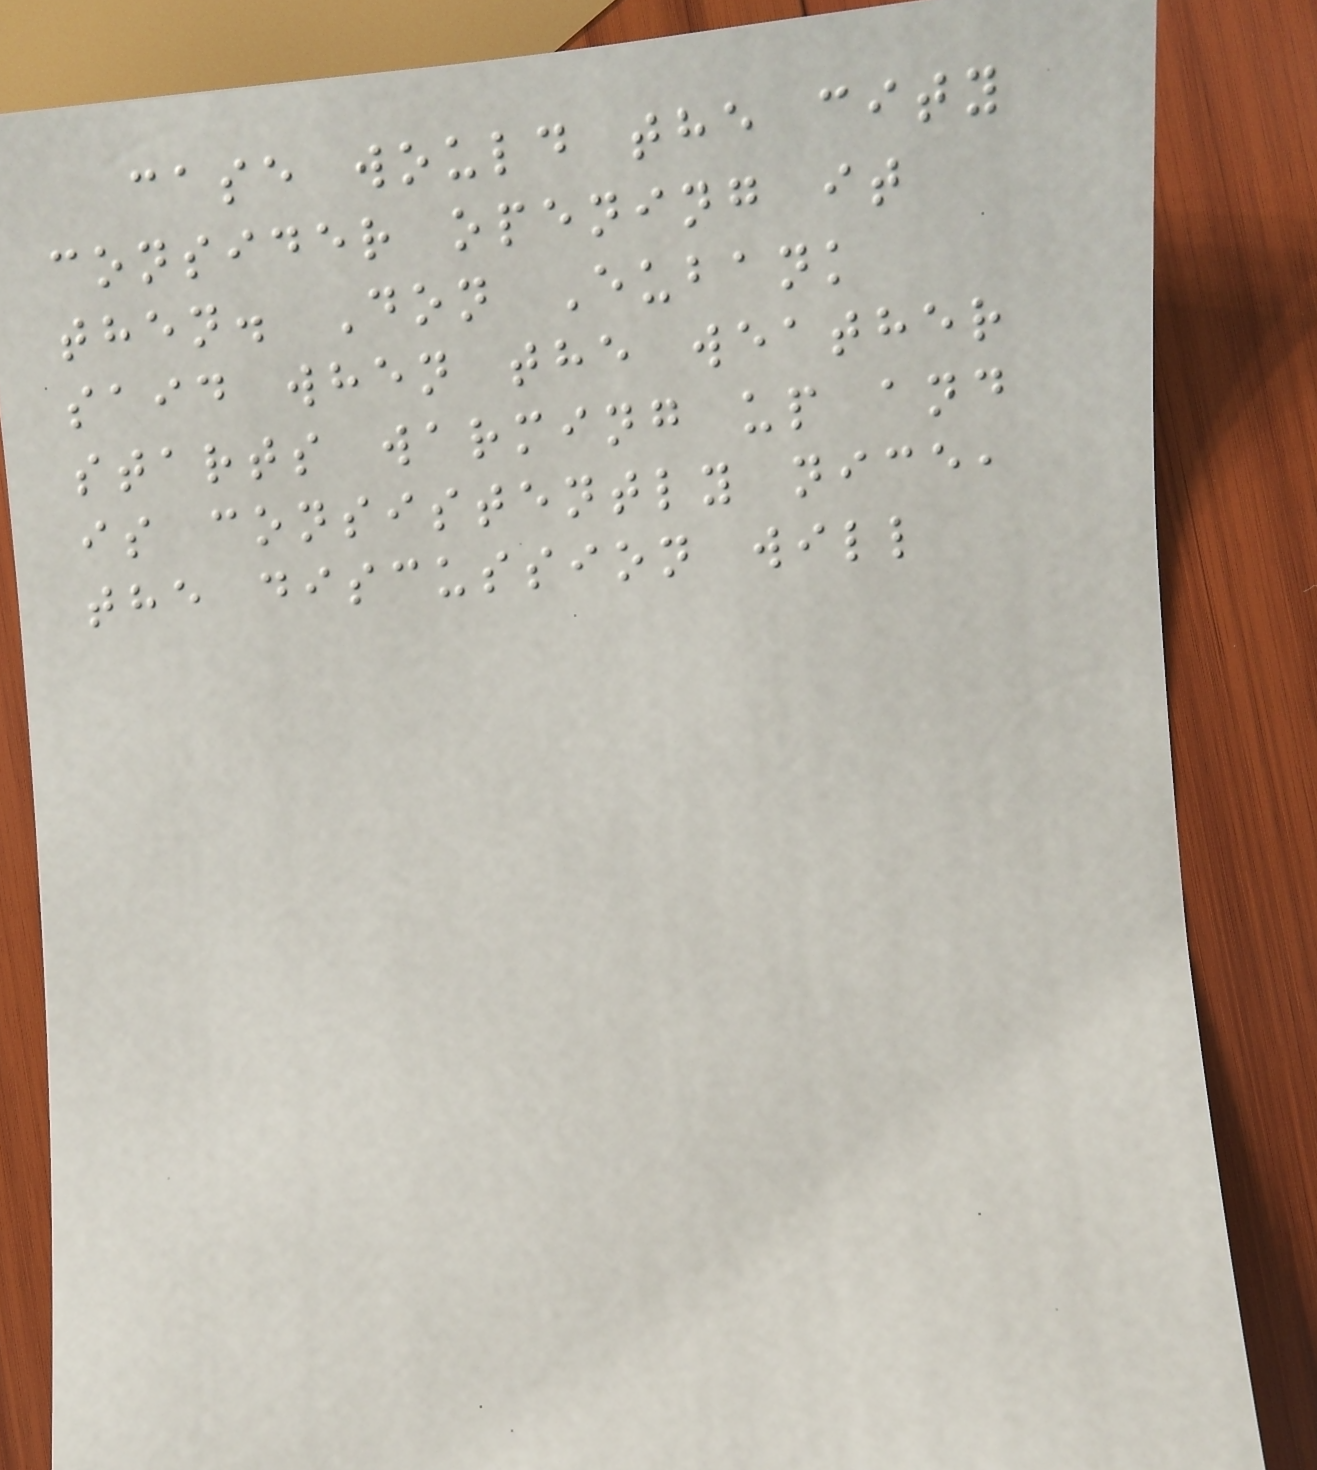case would the city
consider opening it
then. Don Eubank
said when the weather
starts warming up and
is consistently nice,
the discussion will
